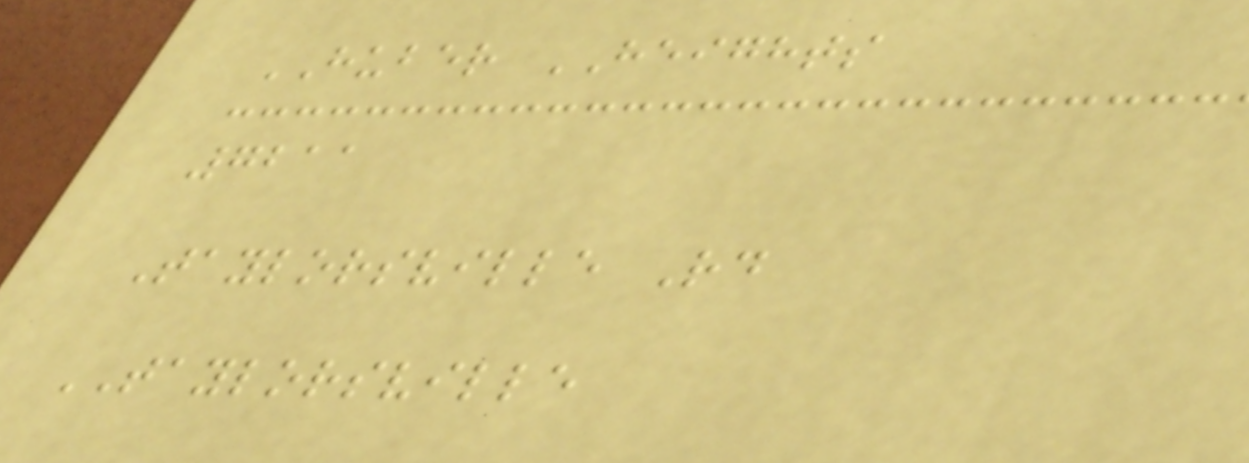HUBER HEIGHTS
7211
Taylorsville Rd
TAYLORSVILLE
